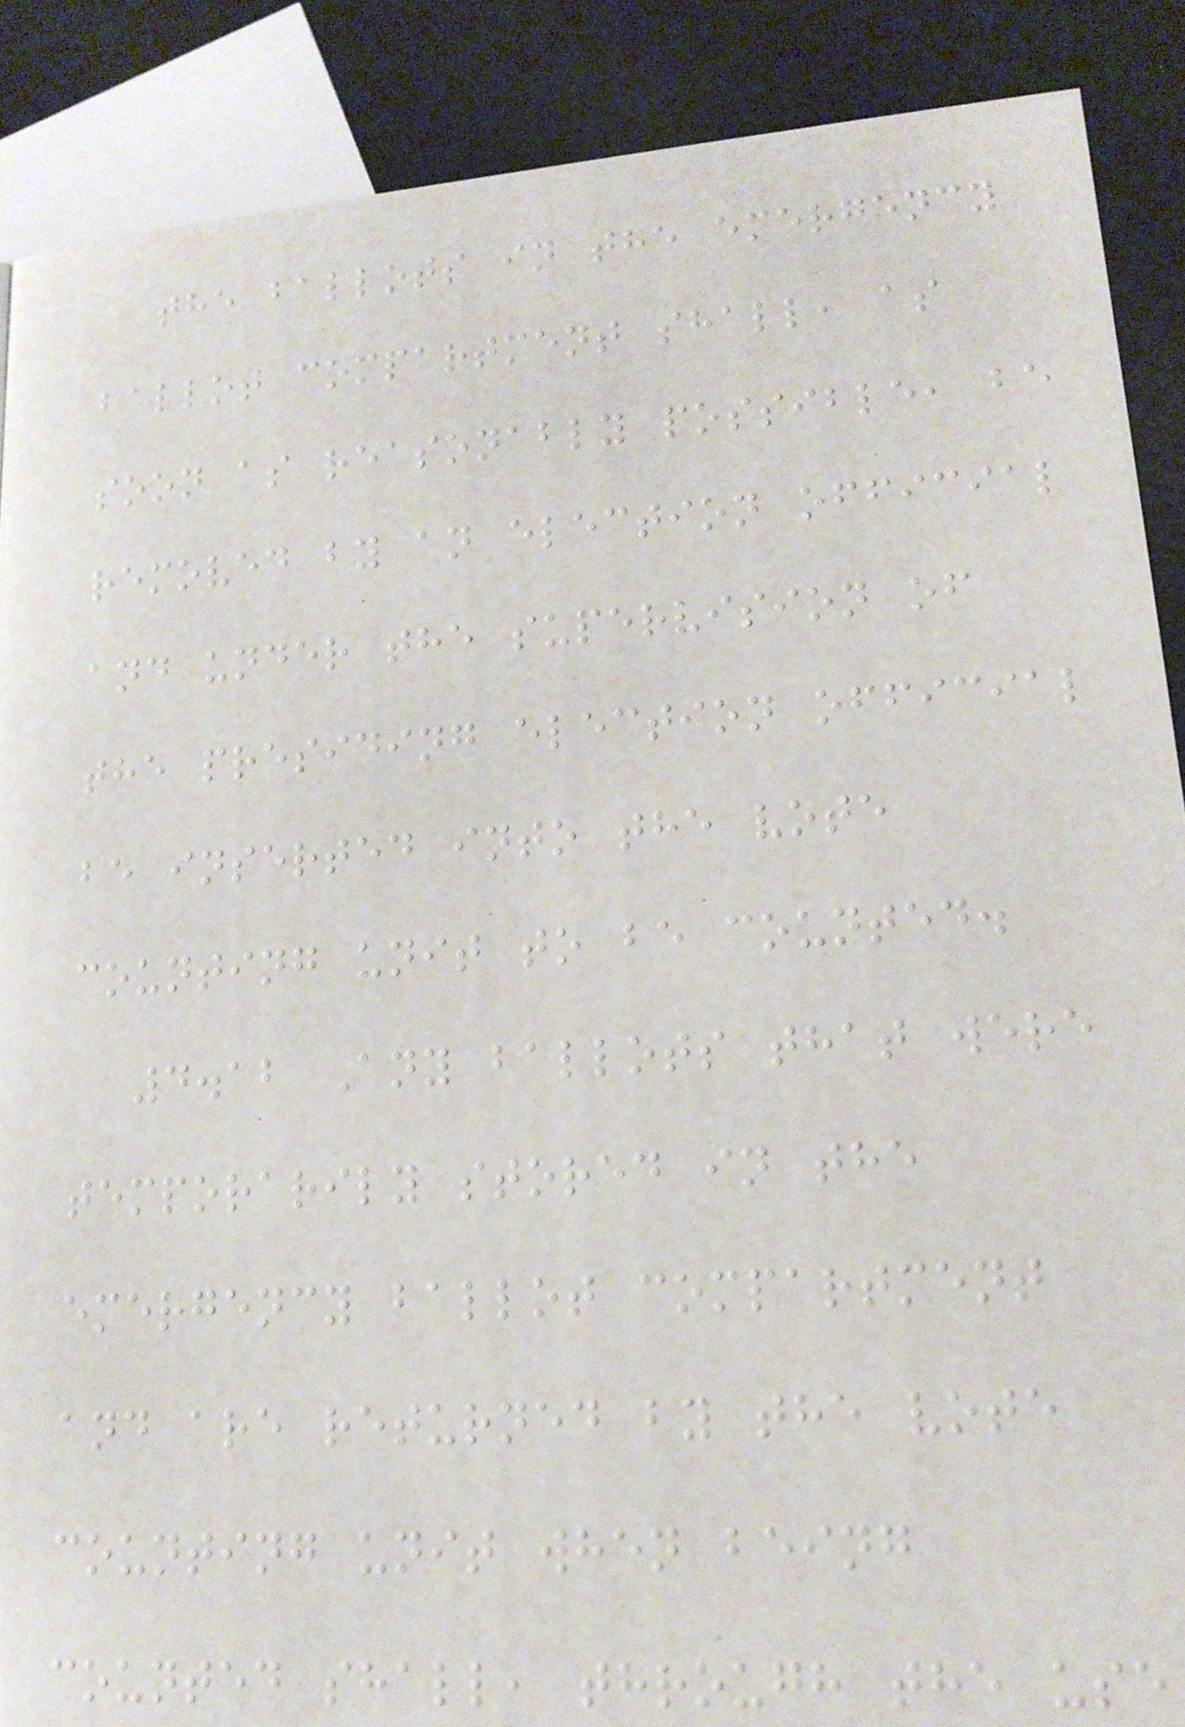the ballots in the emergency
ballot compartment shall, as
soon as reasonably possible, be
removed by an election official
and under the supervision of
the presiding election official
be inserted into the vote
counting unit to be counted.
4.12 Any ballots that were
temporarily stored in the
emergency ballot compartment
and are returned by the vote
counting unit when being
counted shall, through the use
